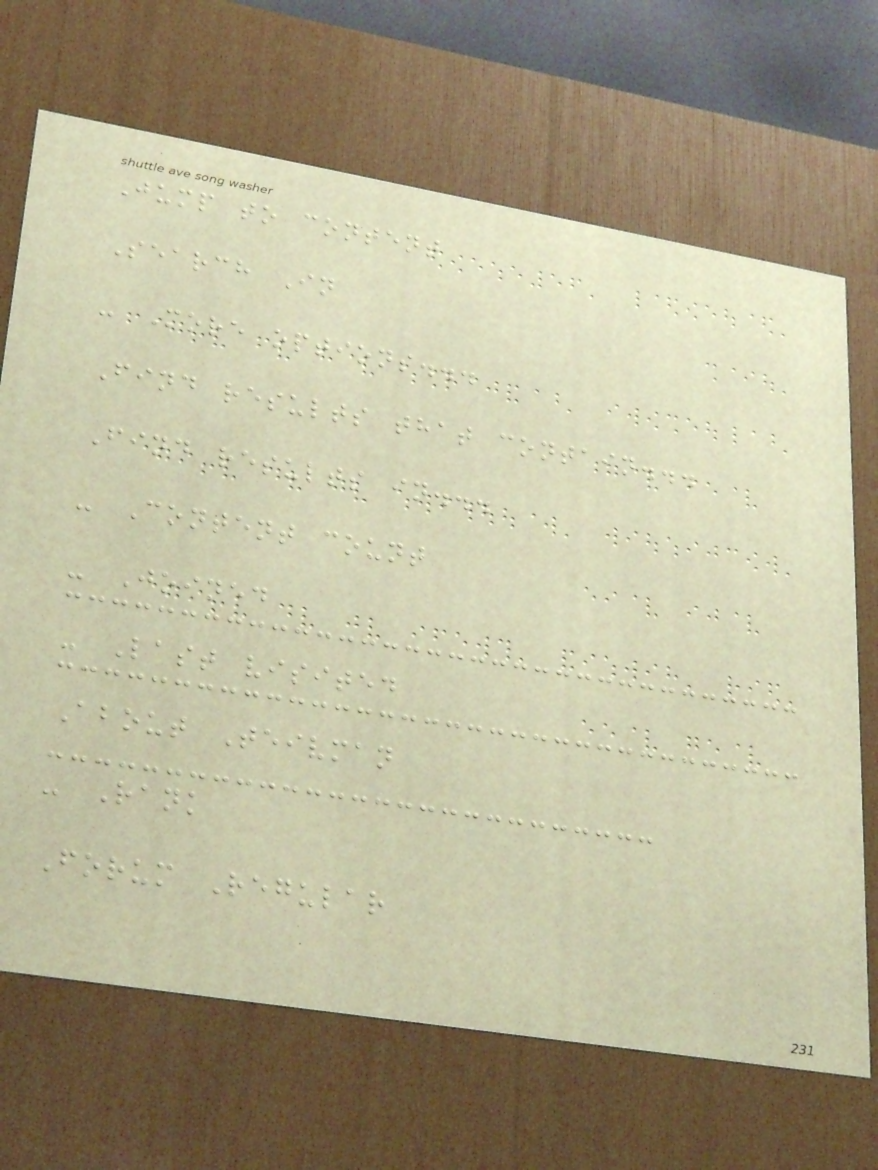Jump to content
Search In
- More options...
Find results that contain...
Find results in...
- Content count
- Joined
- Last visited
About Teivman
- Rank
Forum Regular
